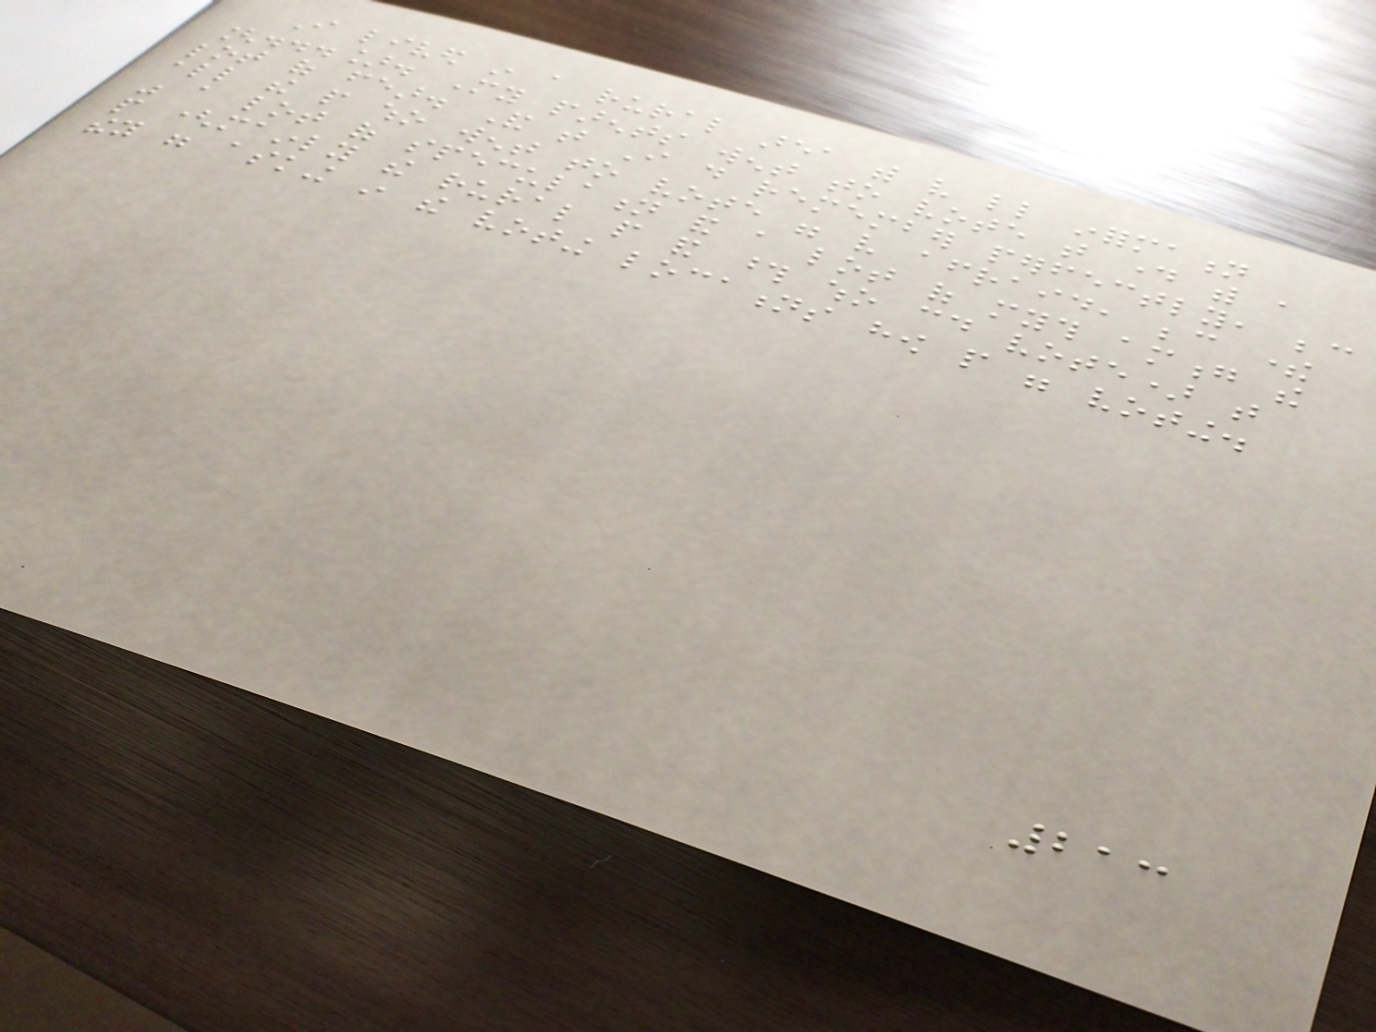I lived in a rural area with very little information
[...]. My parents went to vote that day with a
lot of fear. And that I do remember perfectly, because
all the people who went to vote were very afraid, because there
was a lot of speculation and a lot of myth among the
people (mainly the rural people and those who could vote) that
they were asking in the voting locations how people were voting.
213
